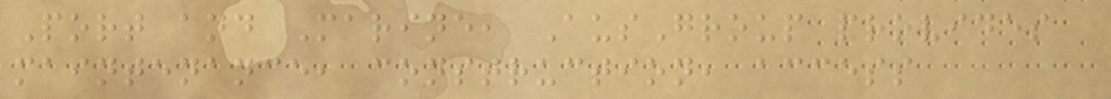Port and Marine, AusGroup provides
maintenance, construction, access
